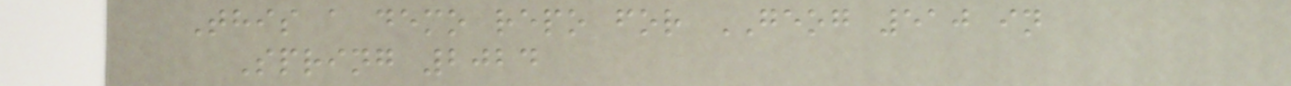This a demo repo for GEOG 510 in
Spring 2024
